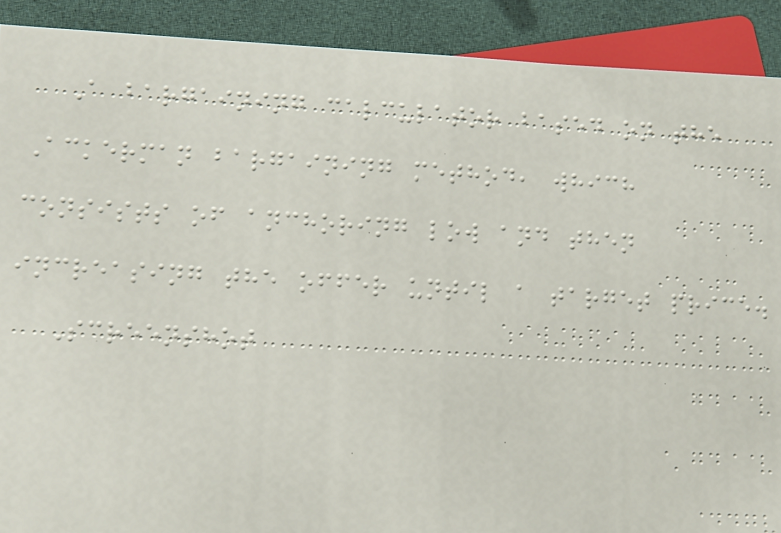A bargaining calculator based on the
Ackerman bargaining method, which
consists of anchoring low and then
increasing the offer until a target price.
Screenshot
